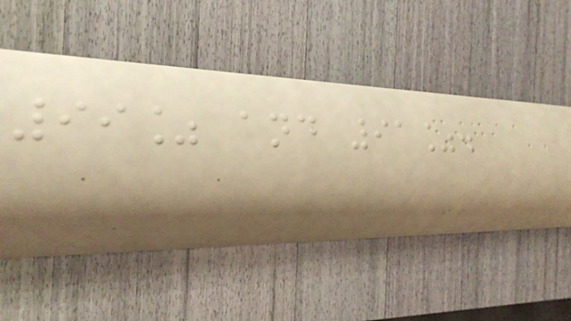99% and 91%.
